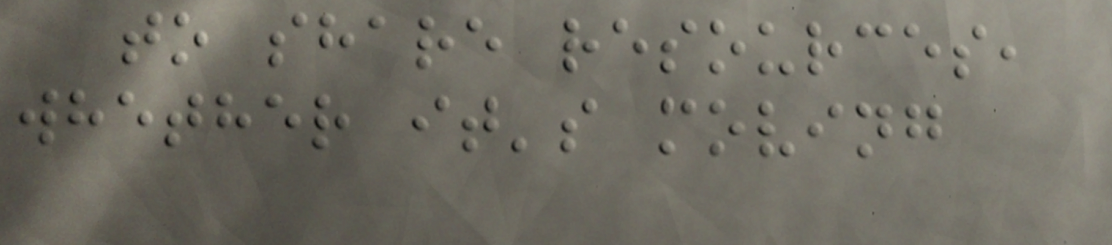to share resources,
whether it's moving
